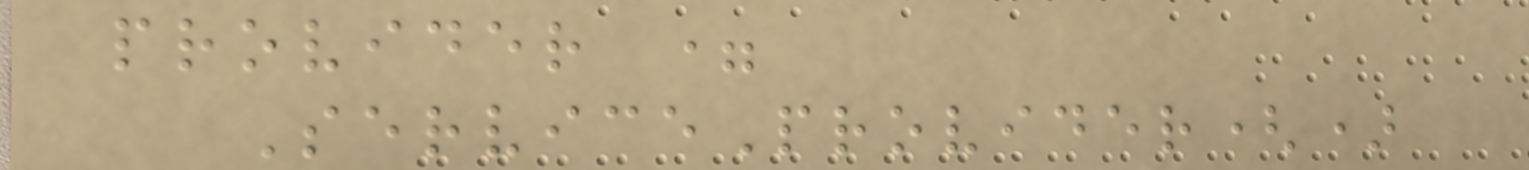provider =
ServiceProvider()
